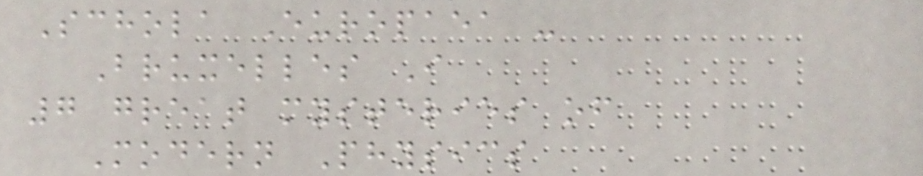Schola Europaea -
Bruxelles I
7 great mysteries of
Modern Physics
